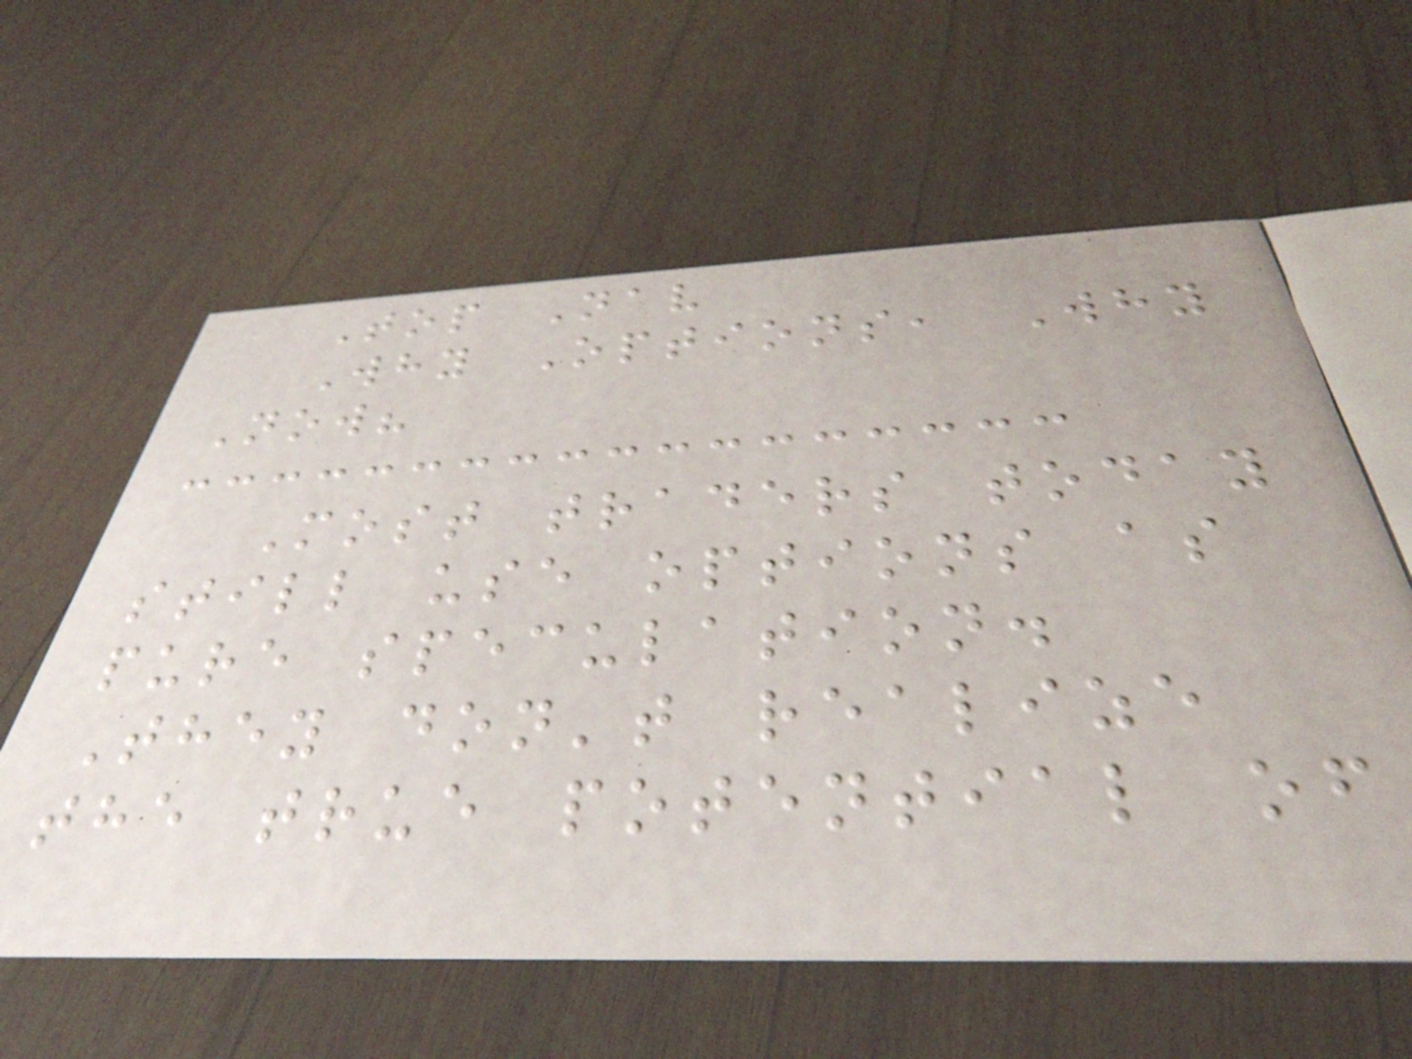Top Nav
Why Options, Why
Now?
Most traders today
still use options as
pure speculation.
They don't realize
the true potential of
